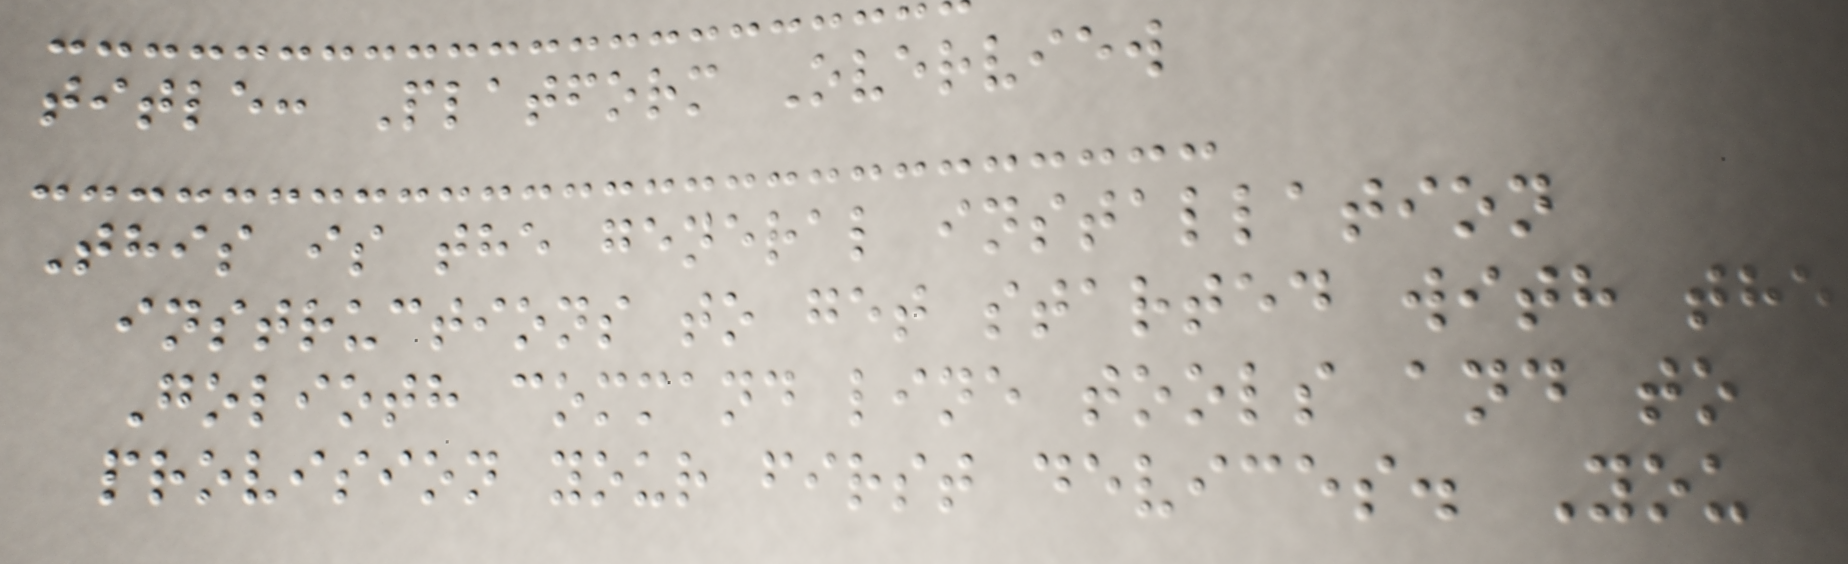title: Platform Overview
This is the general installation
instructions to get started with the
Golioth command line tools and to
provision your first devices. You
